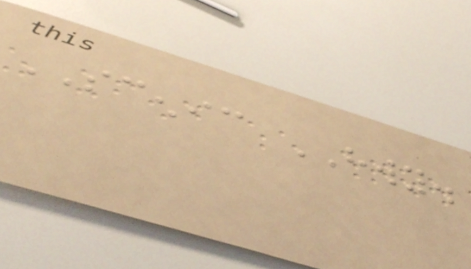SCENIC HWY.
